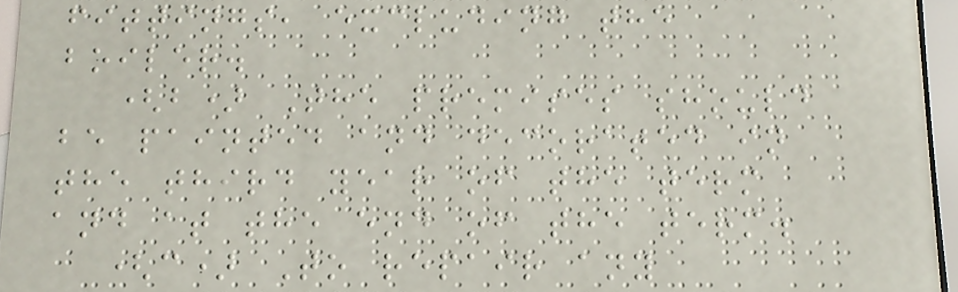fittings, excluding the
boiler.
(b) The premises should
be painted and decorated in
the third year of the term
and at the end of the term.
(c) To repair any
